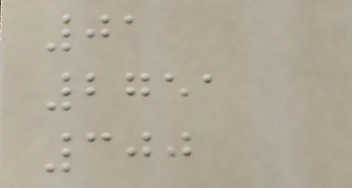01
2751
300
